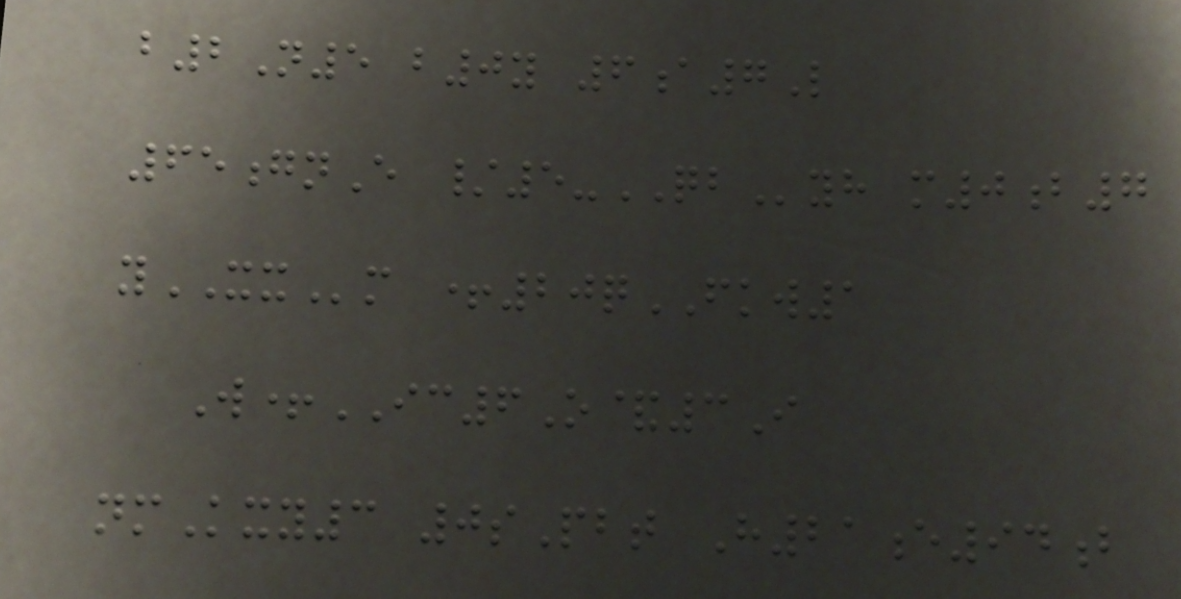b2N5 b0y 6a7L
65gnE /5-QByh m0b7
yXXm +20qFKW1
W+IC6O&3I
nmKxy3 0sPbt H21e94b
